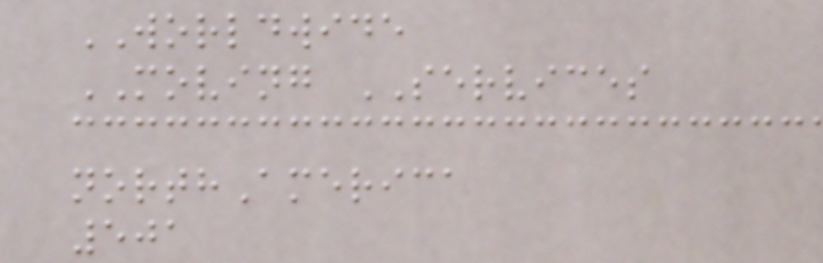WORLDWIDE
MOVING SERVICES
northAmerica
501
